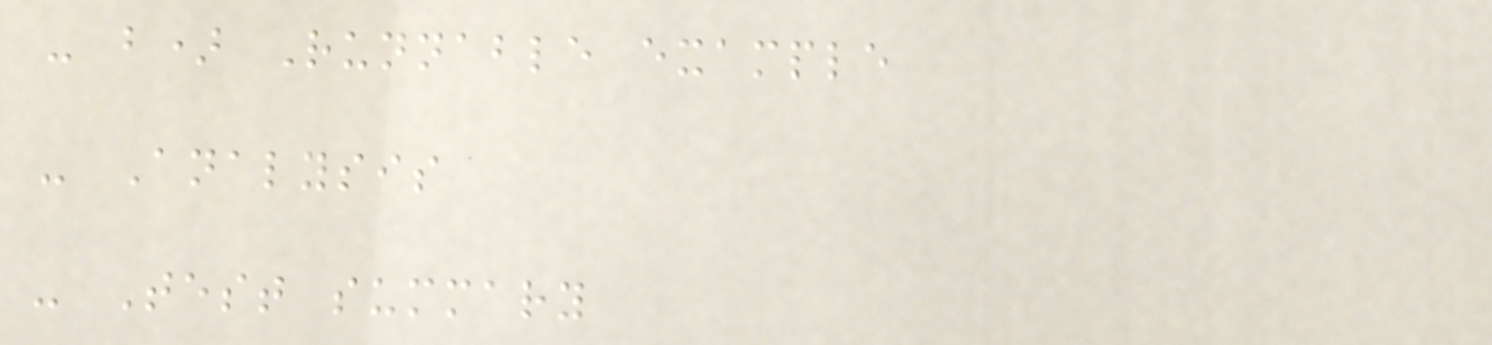- b) Runnable example
- Analysis
- Test summary
